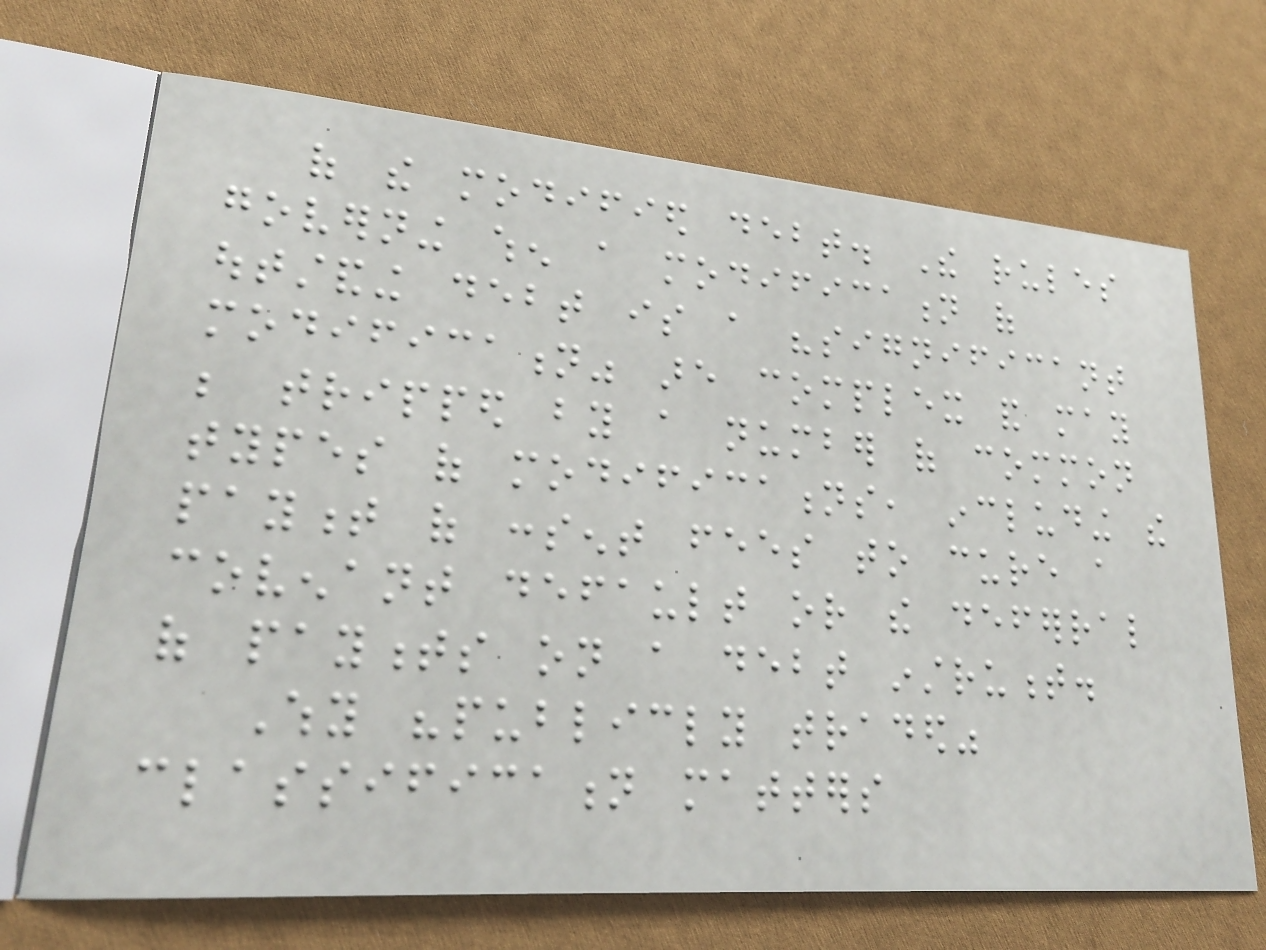of the modified debt. The rules
governing when a modification of
outstanding debt is a "significant
modification" are complex and may
be tripped by a number of common
types of modifications, including the
payment of consent fees to cure a
covenant default or the deferral
of payments on a debt instrument.
Why "publicly traded"
classification matters
